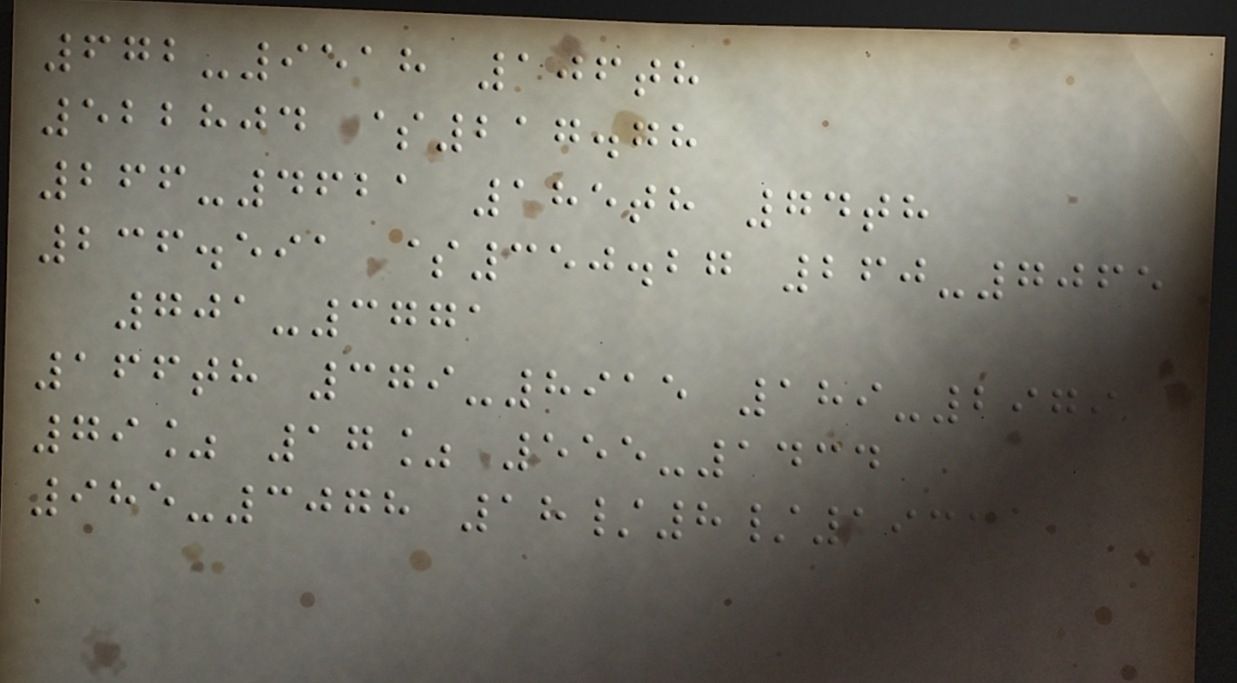672-9518 106th
522804 $217.78
266-4621 185th 74th
236.591 $350.27 260-7065
701-3771
166th 379-8915 189-2979
79% 17% 555-1434
985-3078 18/8/1931
